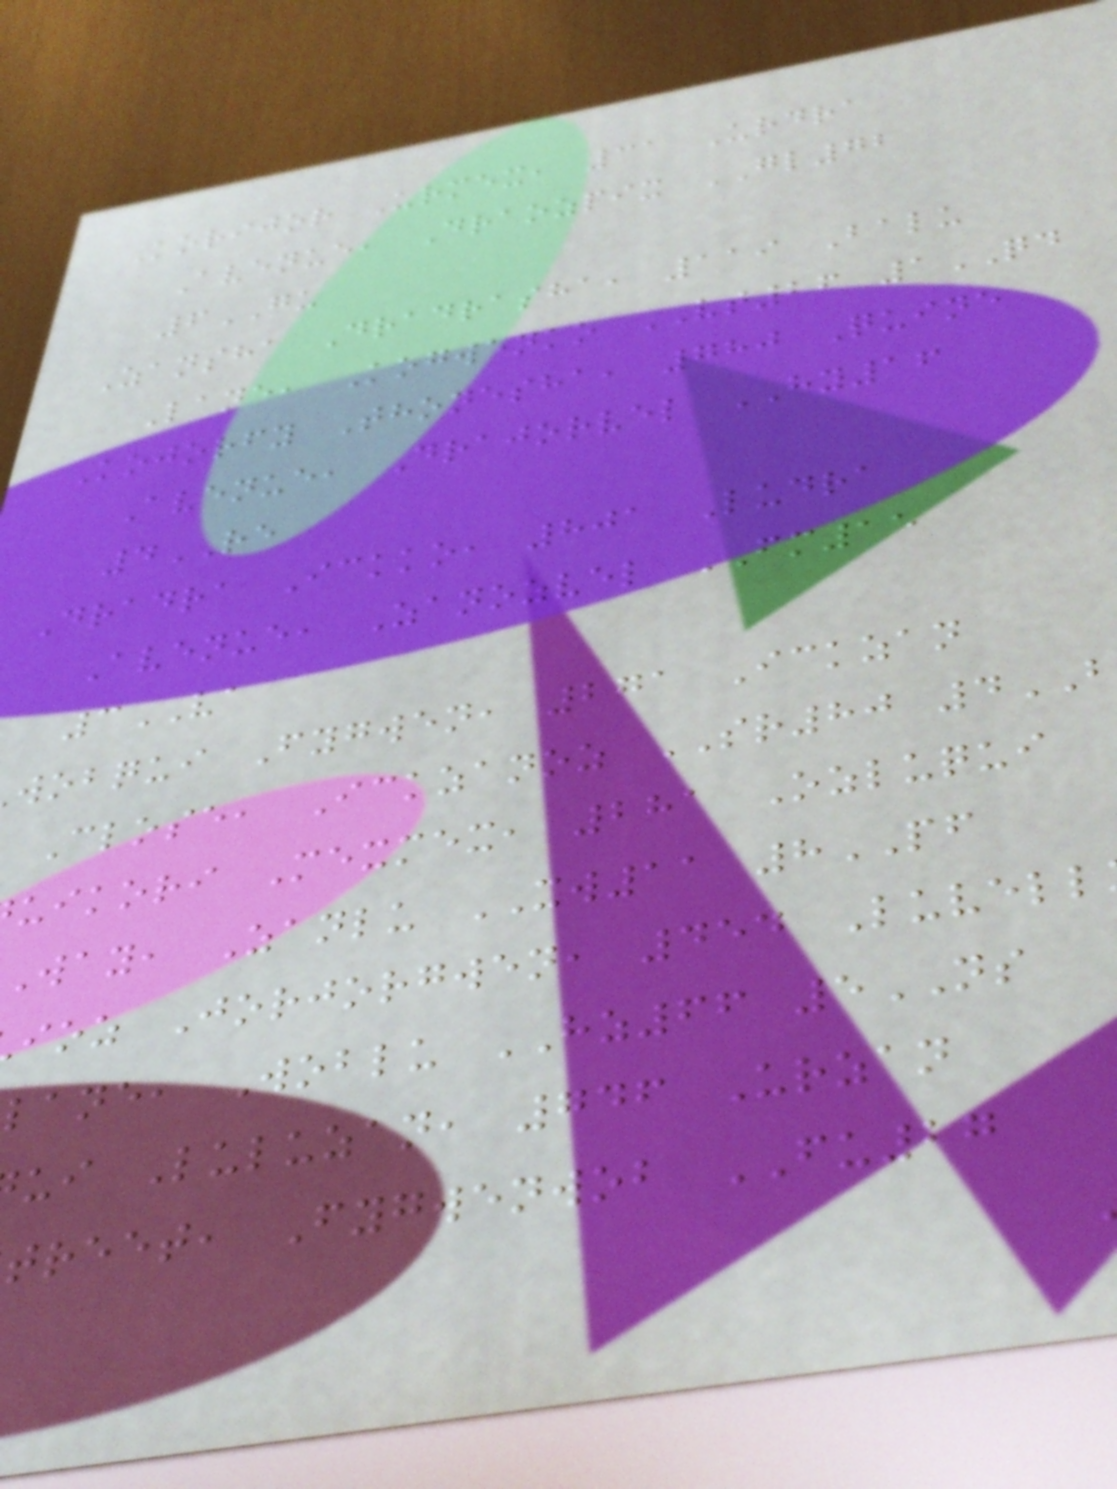Korijor Urmex, 31 Urdra
Avenue, Draozpix GL72
6GU
Zansha Dradrasha, 119 Balu
Lane, Kogwenko VT26 1QD
Kojorfy Thonesha, 780 Quine
Avenue, Drajorvel HY16
4RE
Dradra Ickko, 801 Ludra
Avenue, Zanozvel FM15
3VA
wobqui Fygwen, 271 Ickzan
Close, Ickzanoz SR80 4
uikori Mexmex, 281 Ozluqui
Way, Zanlu XW11 8PF
ioz Jorjorgwen, 454 Luvell
lane, Woblu HZ66 5NS
ui Luluzan, 746 Urzan
treet, Fygwenwob FU27
